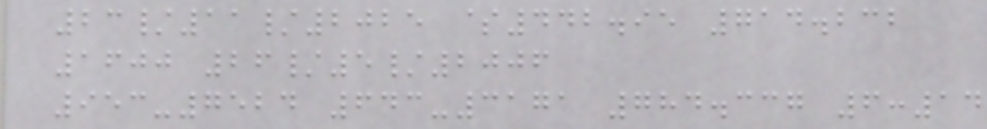23/11/2025 $442.95 714.232
1600 26/5/2006
953-7524 643-3171 784.337 6:14
